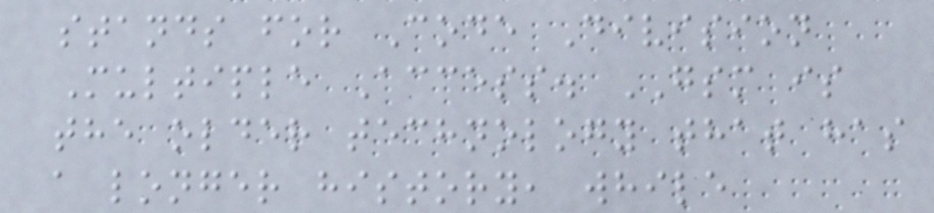stands for Code Division
Multiple Access. GSM is
the older technology that has
a longer history, while
